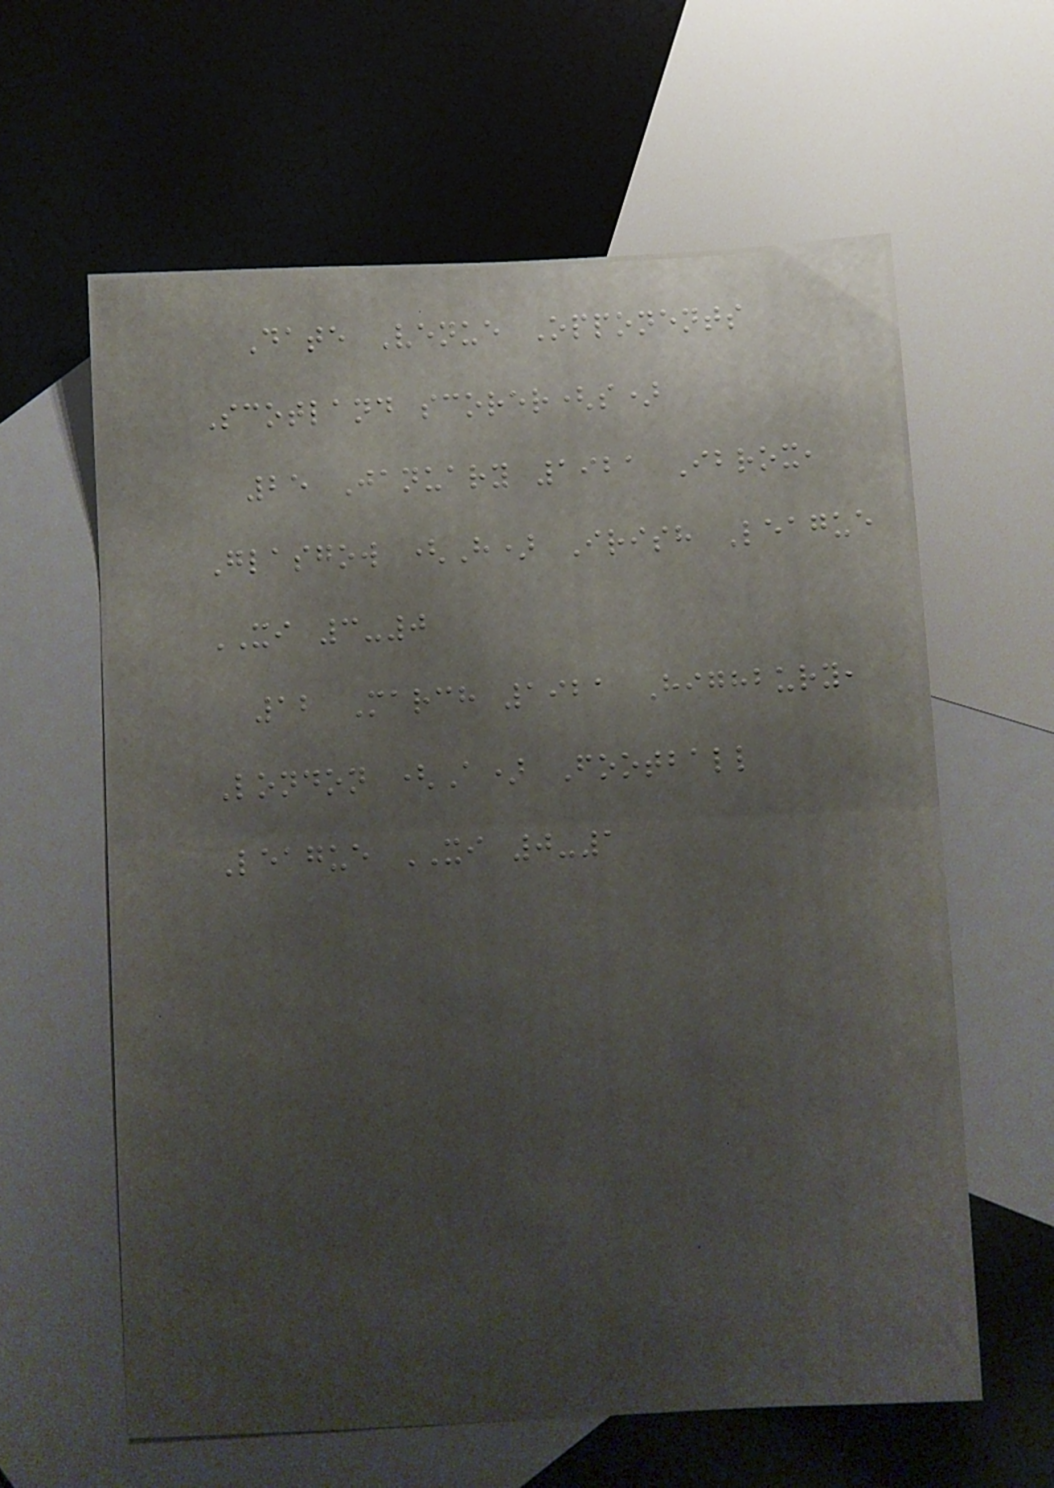Date Venue Opponents
Scotland scorer(s)
25 January 1921 Ibrox,
Glasgow (H) Irish League
XI 3-0
12 March 1921 Highbury,
London (A) Football
League XI 0-1
